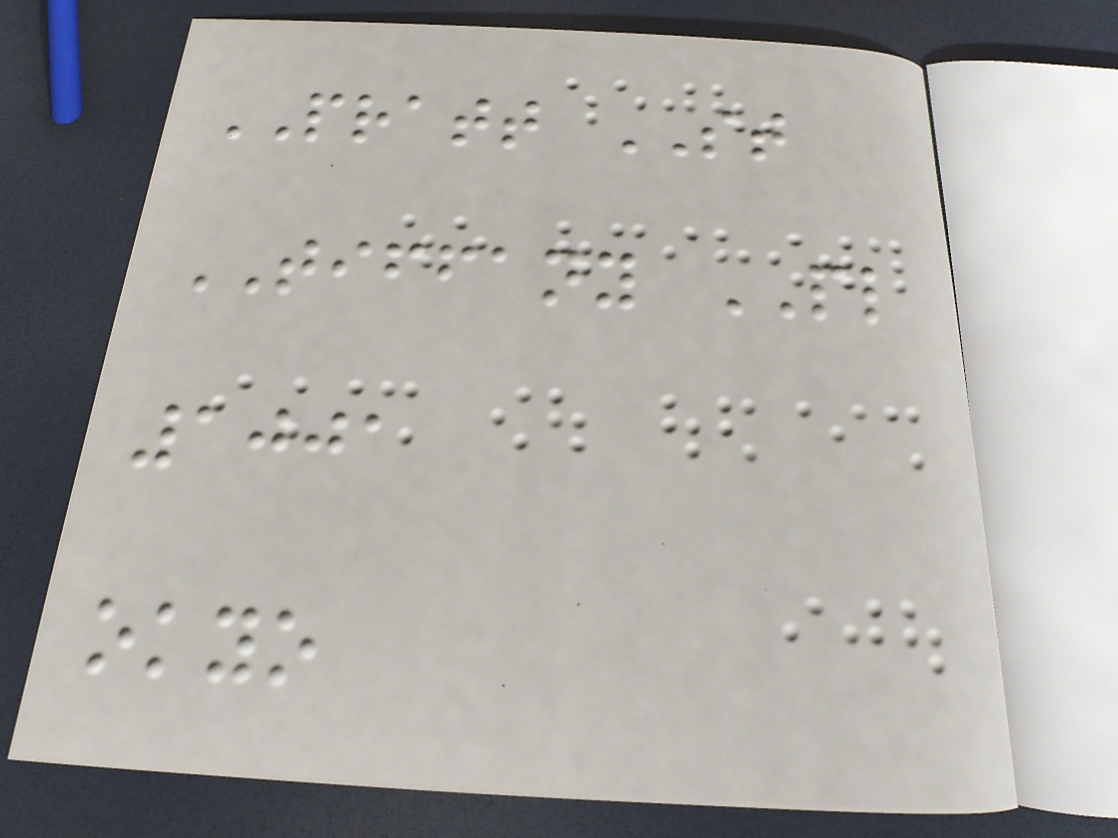PRATT ST
TIFFANY PL
1001
okyo
